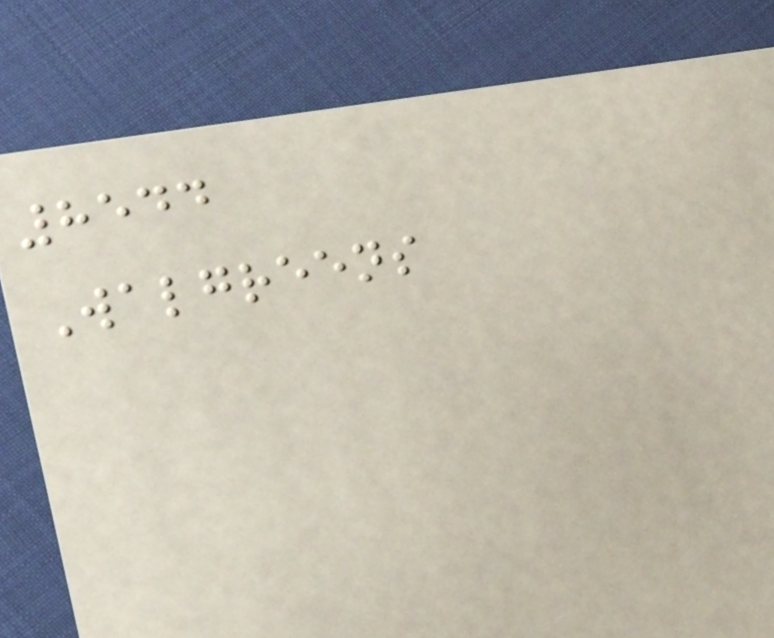8544
Walgreens
